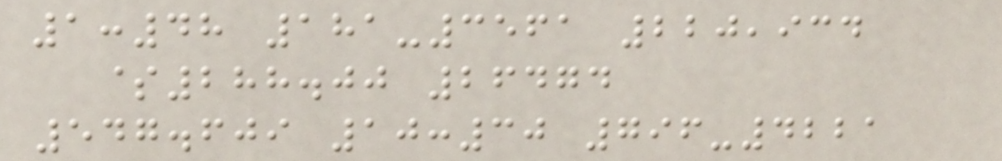1:48 181-3561 220,934
$288.00 26474
547.609 10:30 796-4221
